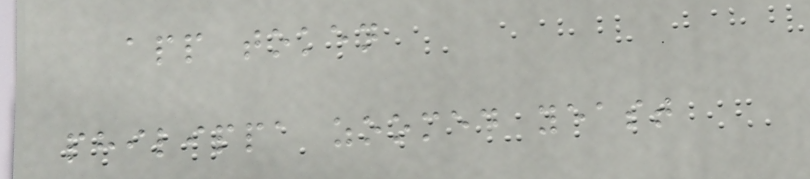app token
philippa zoomed yeast
